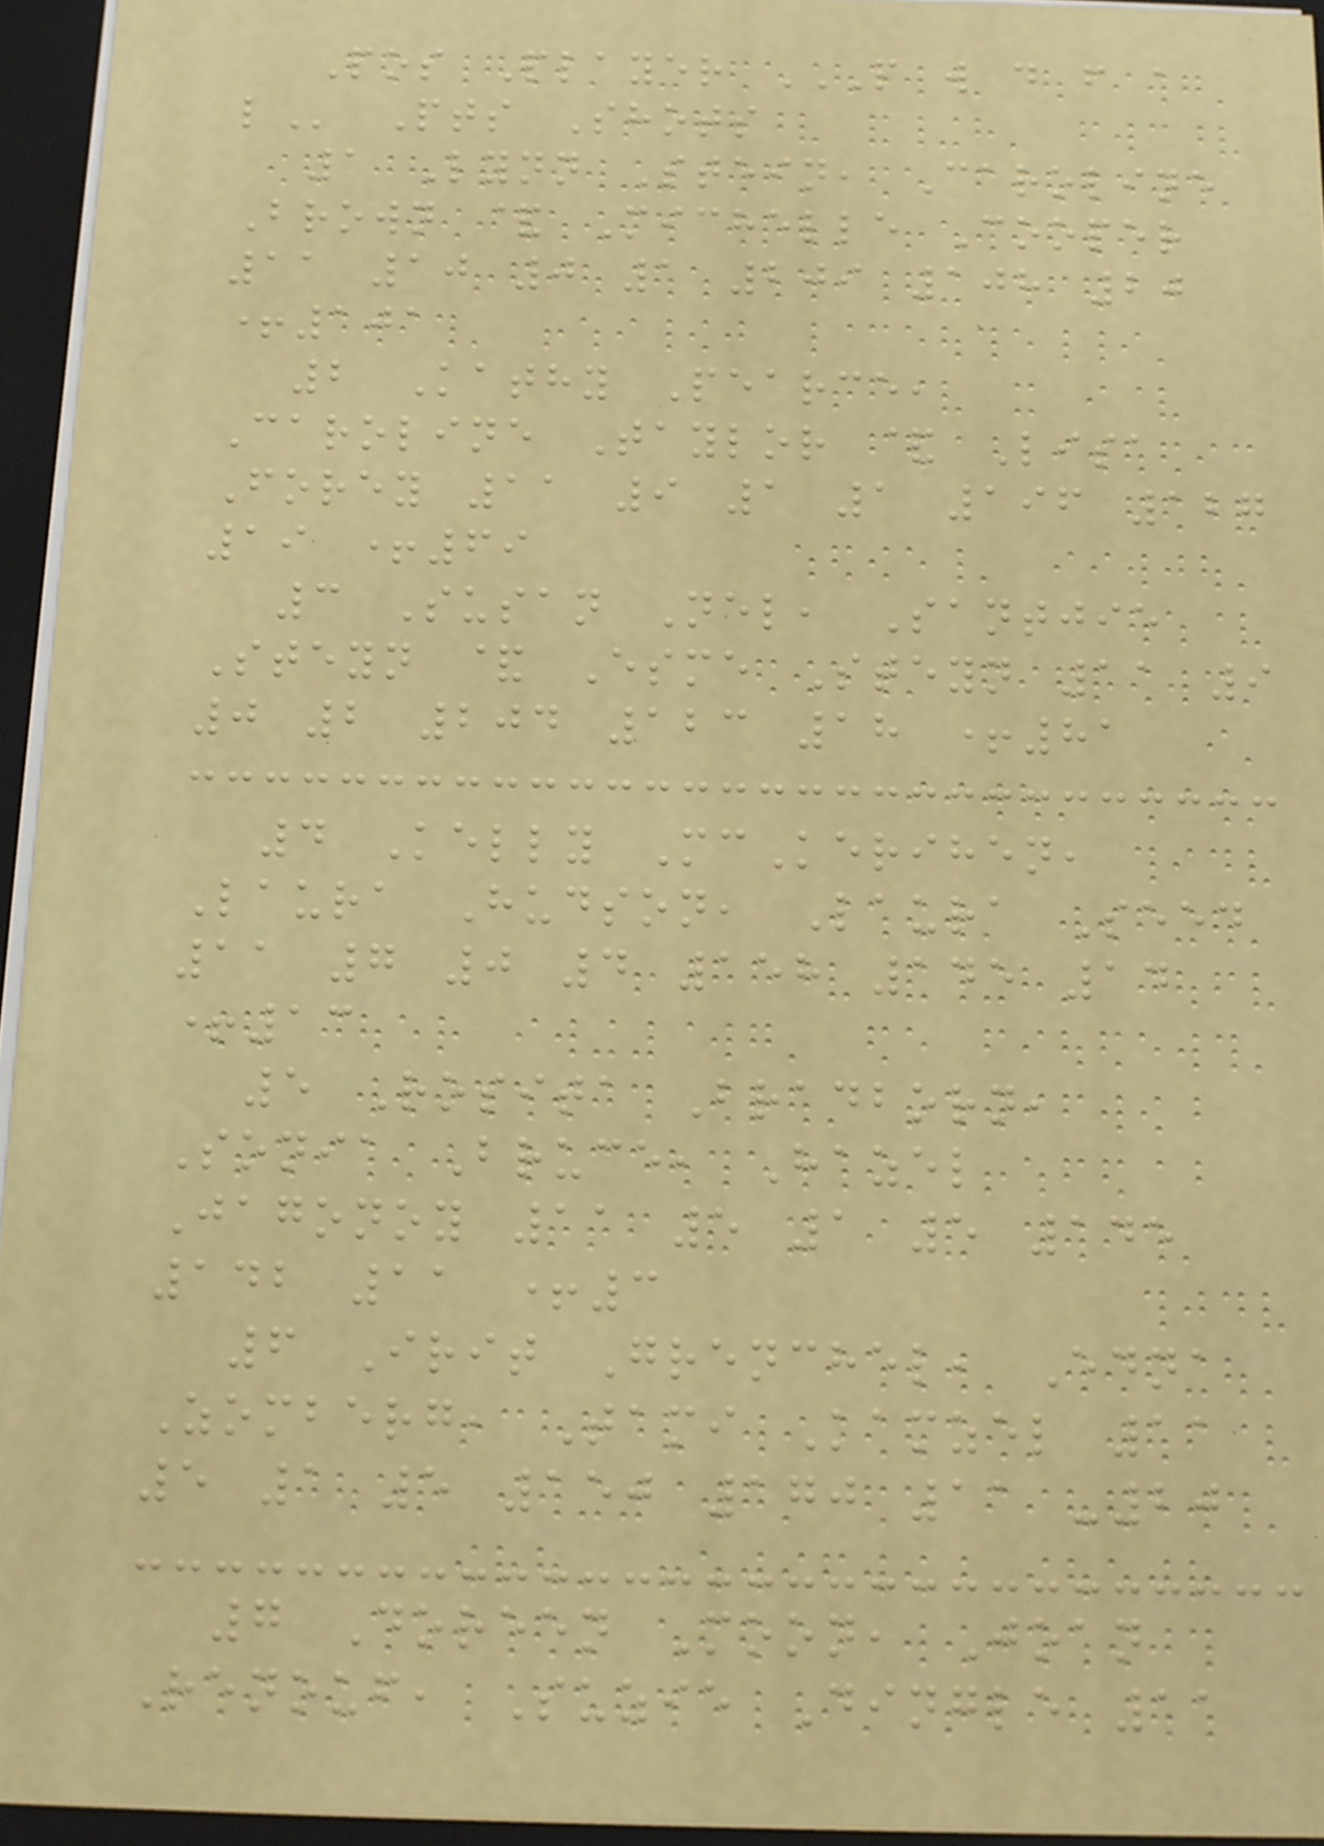Pos Player P W D F A
L Pts Shots
1 Lynn Stein, Caroline
Brown & Michelle Cooper
11 10 0 1 209 108 20
+101
2 Kathy Pearce,
Caroline Taylor & Lisa
Forey 11 9 1 1 196 127
19 +69
3 Susan Nel, Santjie
Steyn & Esme Steyn 11 9
0 2 204 123 18 +81
4 Kelly McKerihen,
Laura Hudson, Laura Seed
11 7 0 4 158 145 14
+13
5 Rosita Bradborn,
Sonia Bruce, Hazel
Jagonoy 11 5 1 5 145
142 11 +3
6 Irit Grenchel, Edna
Zomberg, Tami Kamzel 11
5 1 5 150 170 11 -20
7 Doreen Moon, Joan
Renouf, Suzie Dingle 11
